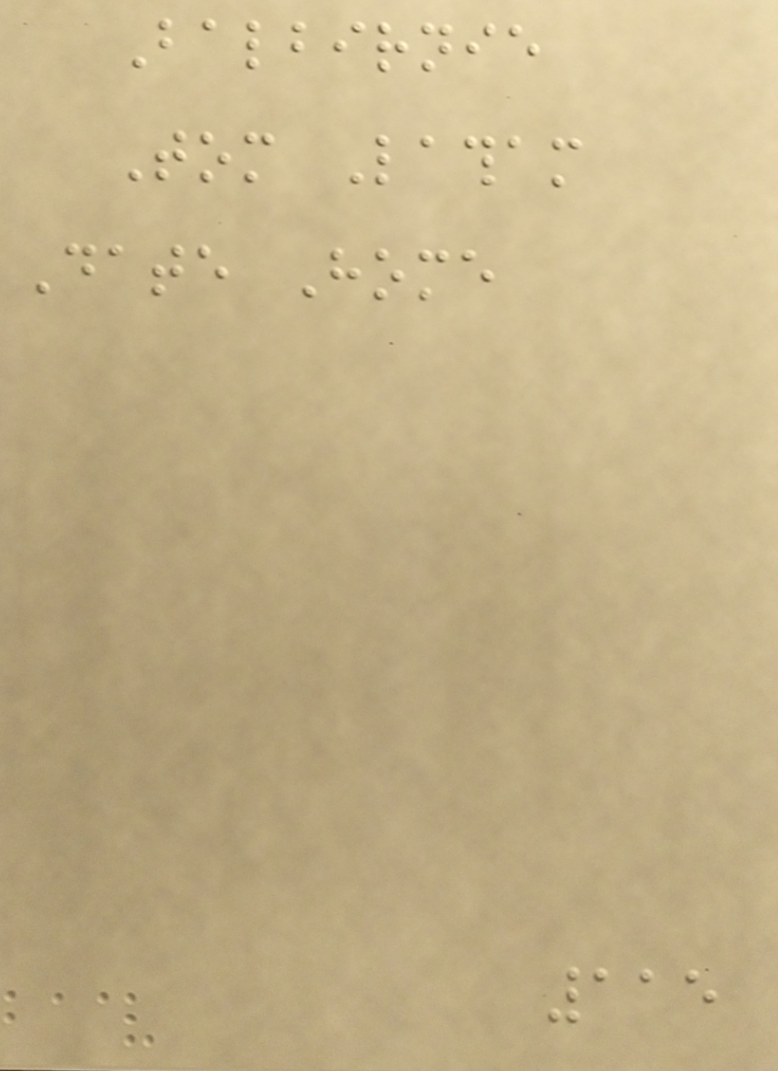Balbirnie
Tom Latham
Date Home
115
